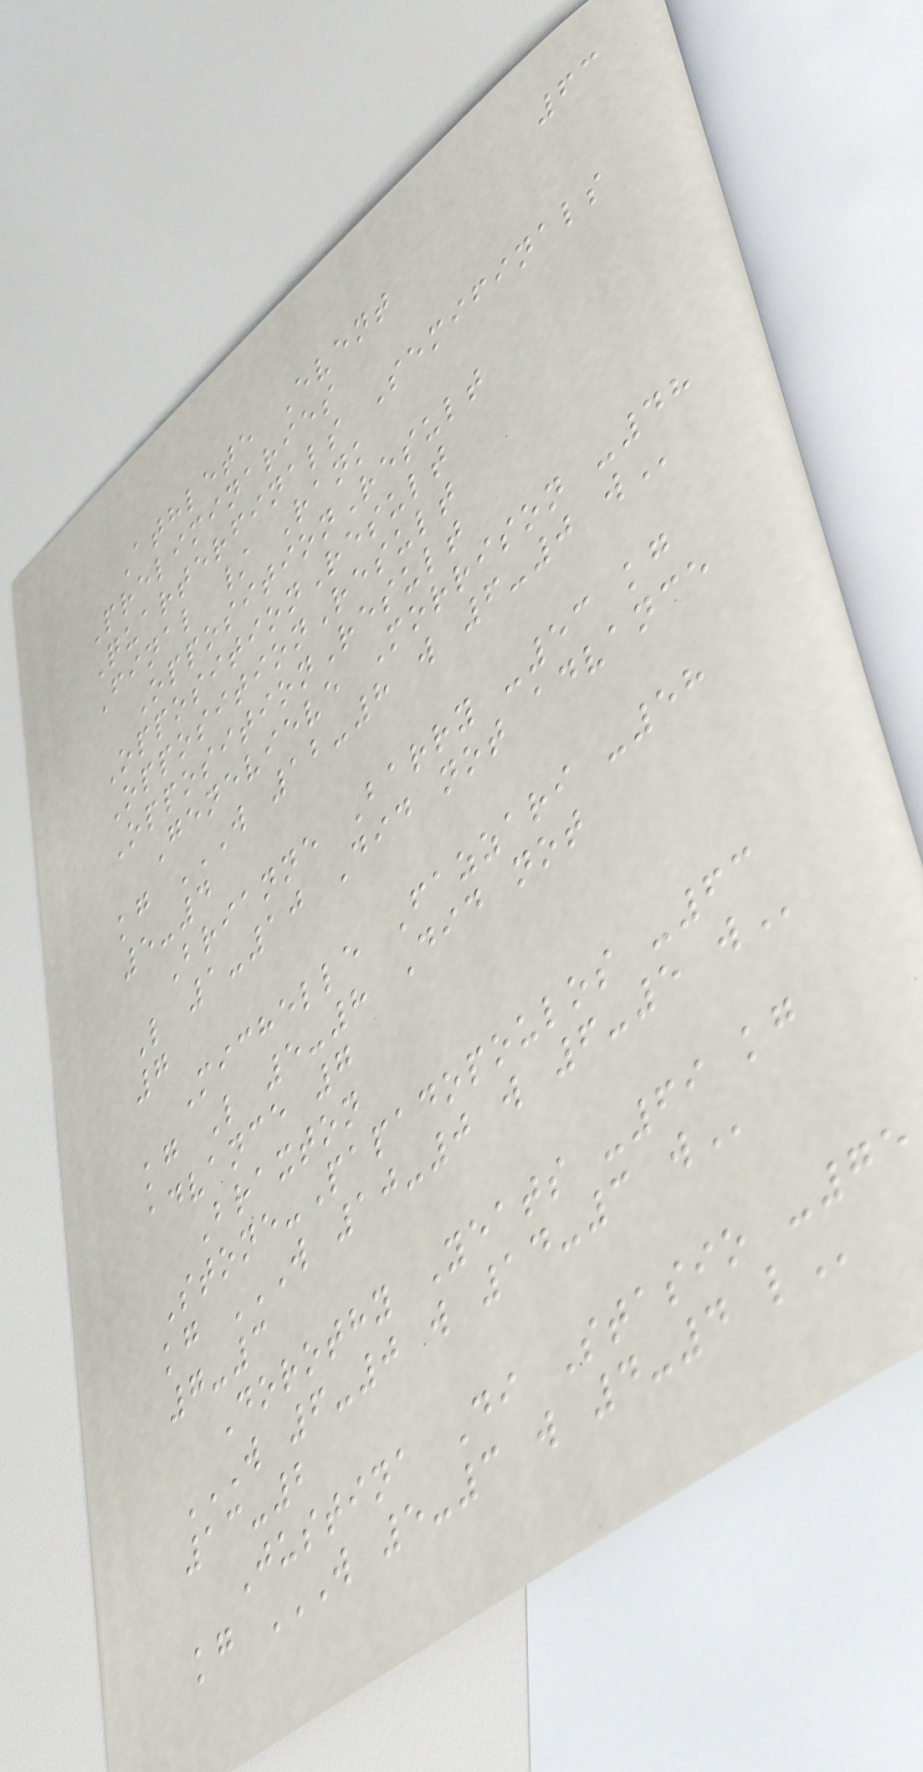63
Athlete Event
Preliminaries
Quarterfinals Semifinals
Final / Rank
OppositionResult
OppositionResult
OppositionResult
OppositionResult
Genevieve Morrison -48
kg W 12-8 W 6-0 W
5-4
Brianne Barry -53 kg
L 1-10 Did not advance
7
Michelle Fazzari -58
kg L 5-8 Did not
advance 7
Braxton
Stone-Papadopoulos -63
kg W 10-0 W 6-5 W
7-3
Dorothy Yeats -69 kg
W 6-0 W 14-3 W
13-2
Justina Di Stasio -75
kg W 5-3 W 4-4 L
